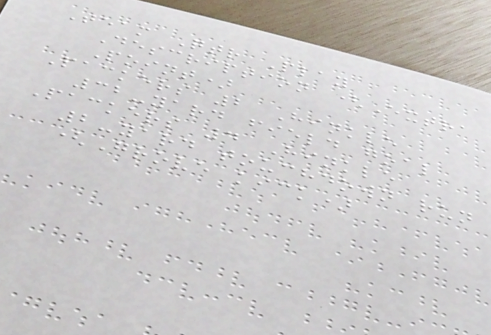Team Qtr Play
Description (Extra
Point)
Packers 2 Hinkle
32-yard field goal
Packers 4 Hinkle
2-yard touchdown run
(Grove kick)
